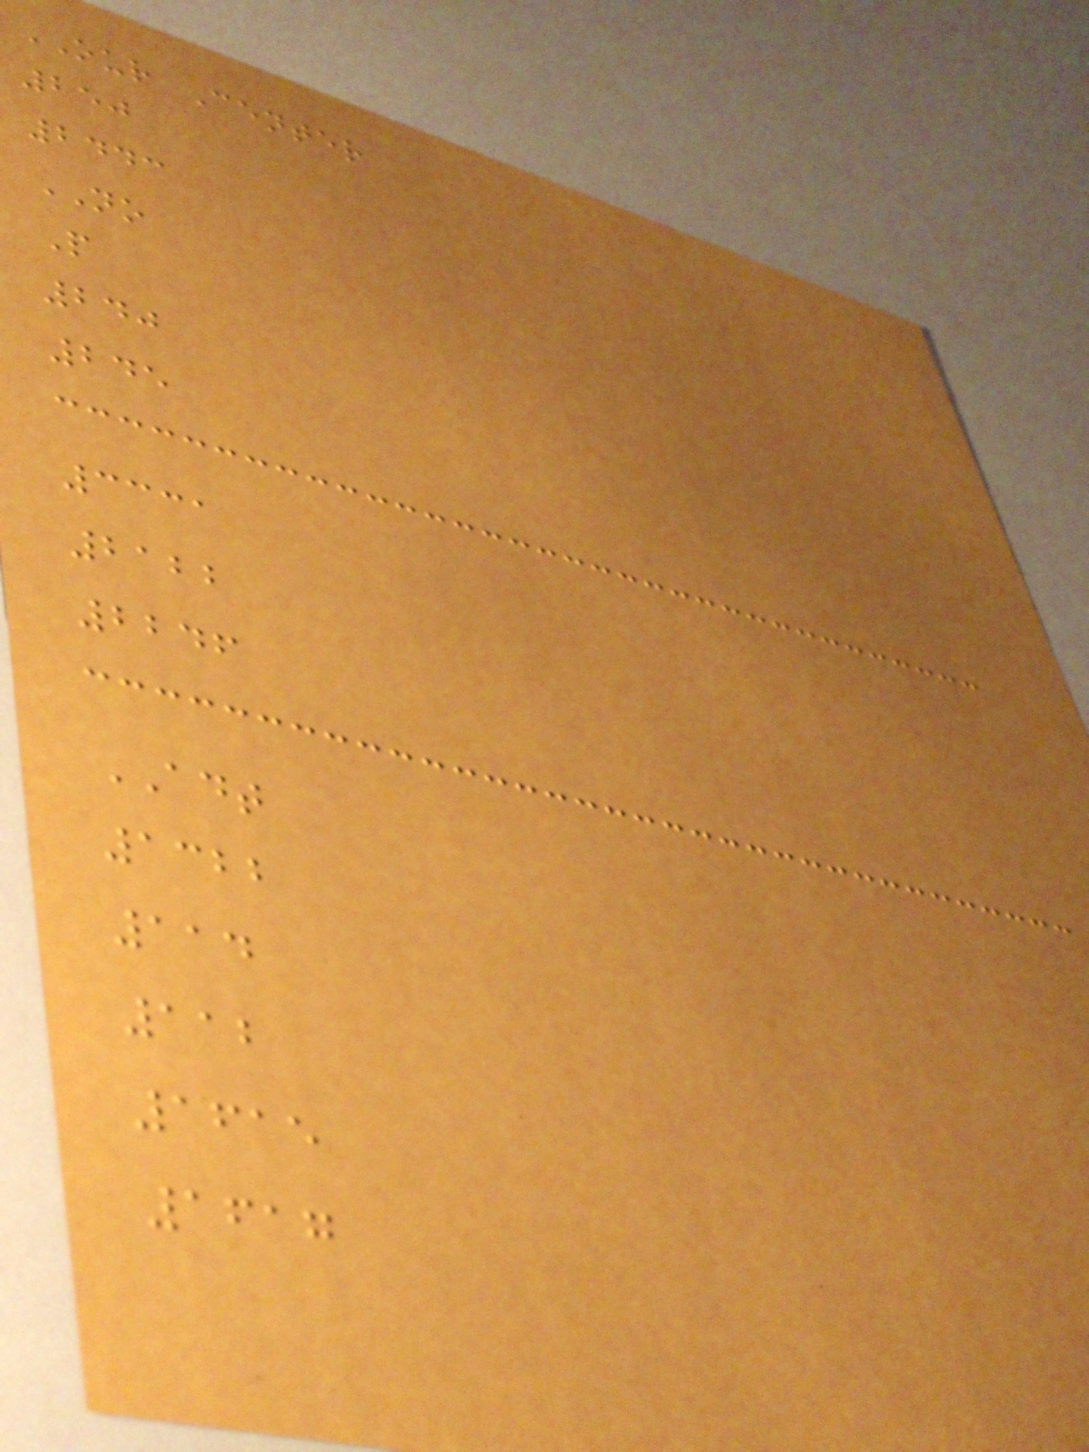OUR Center
250
2443
NO
P
240
245
3331
2122
2246
ADT
1322
114
112
1615
1617
